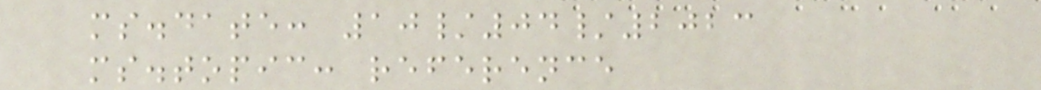ms.date: 10/04/2023
ms.topic: reference
